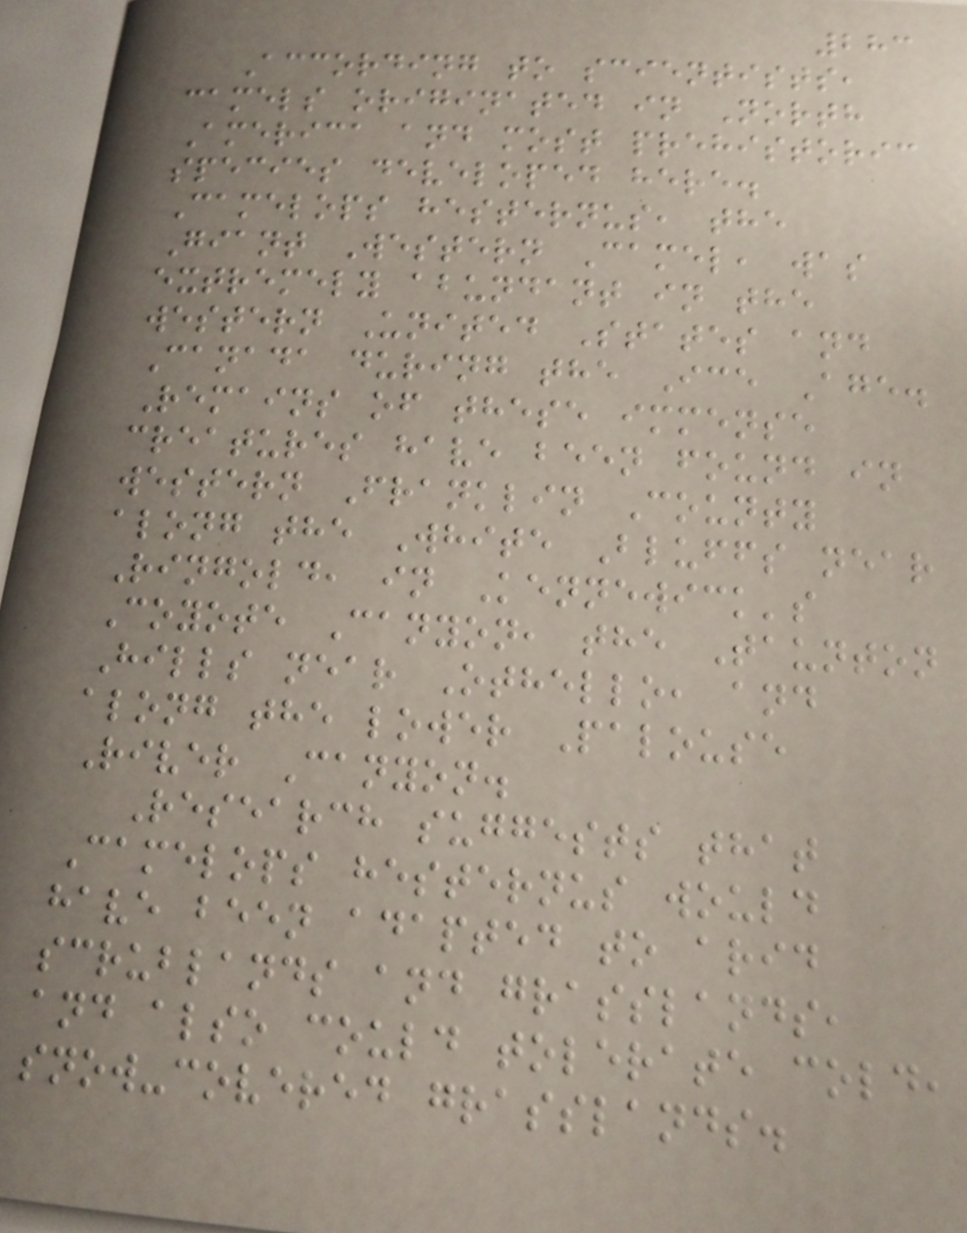283
According to scientists,
camels originated in North
America and most prehistoric
species developed here.
Camelops hesternus, the
Giant Western Camel, was
extremely abundant in the
western United States and
Canada during the Ice Age.
Remains of these immense
creatures have been found in
western Franklin County
along the White Bluffs near
Ringold, in Kennewick's
Coyote Canyon, the Taunton
Hills near Othello, and
along the lower Palouse
River Canyon.
Research suggests that
Camelops hesternus would
have been adapted to arid
scrublands and grasslands,
and also could tolerate cold,
snow-covered grasslands.
